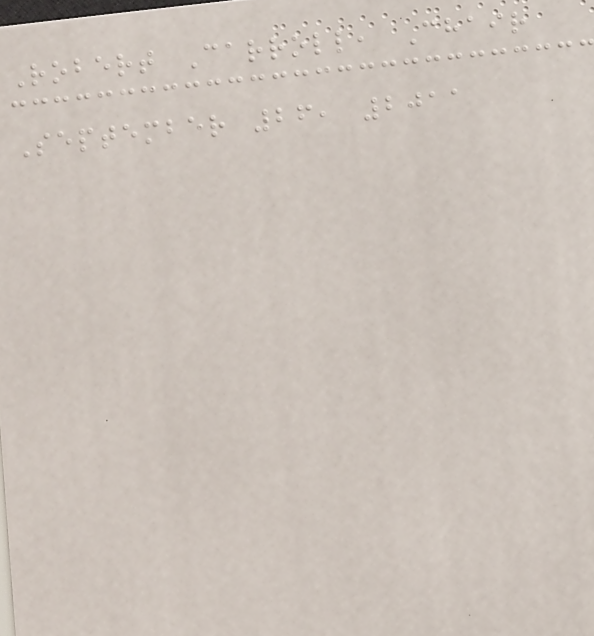Robert Carroll, Chair
September 26, 2011
